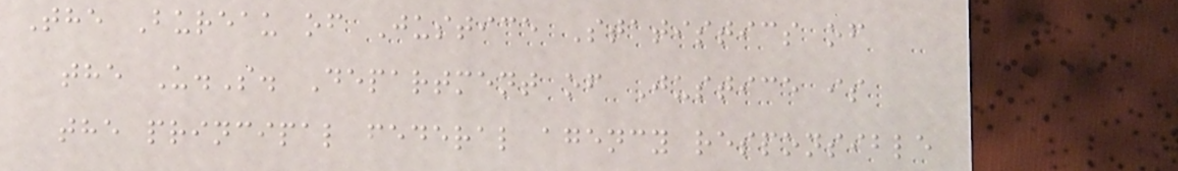The Bureau of Justice Statistics of
the U.S. Department of Justice is
the principal federal agency responsible
